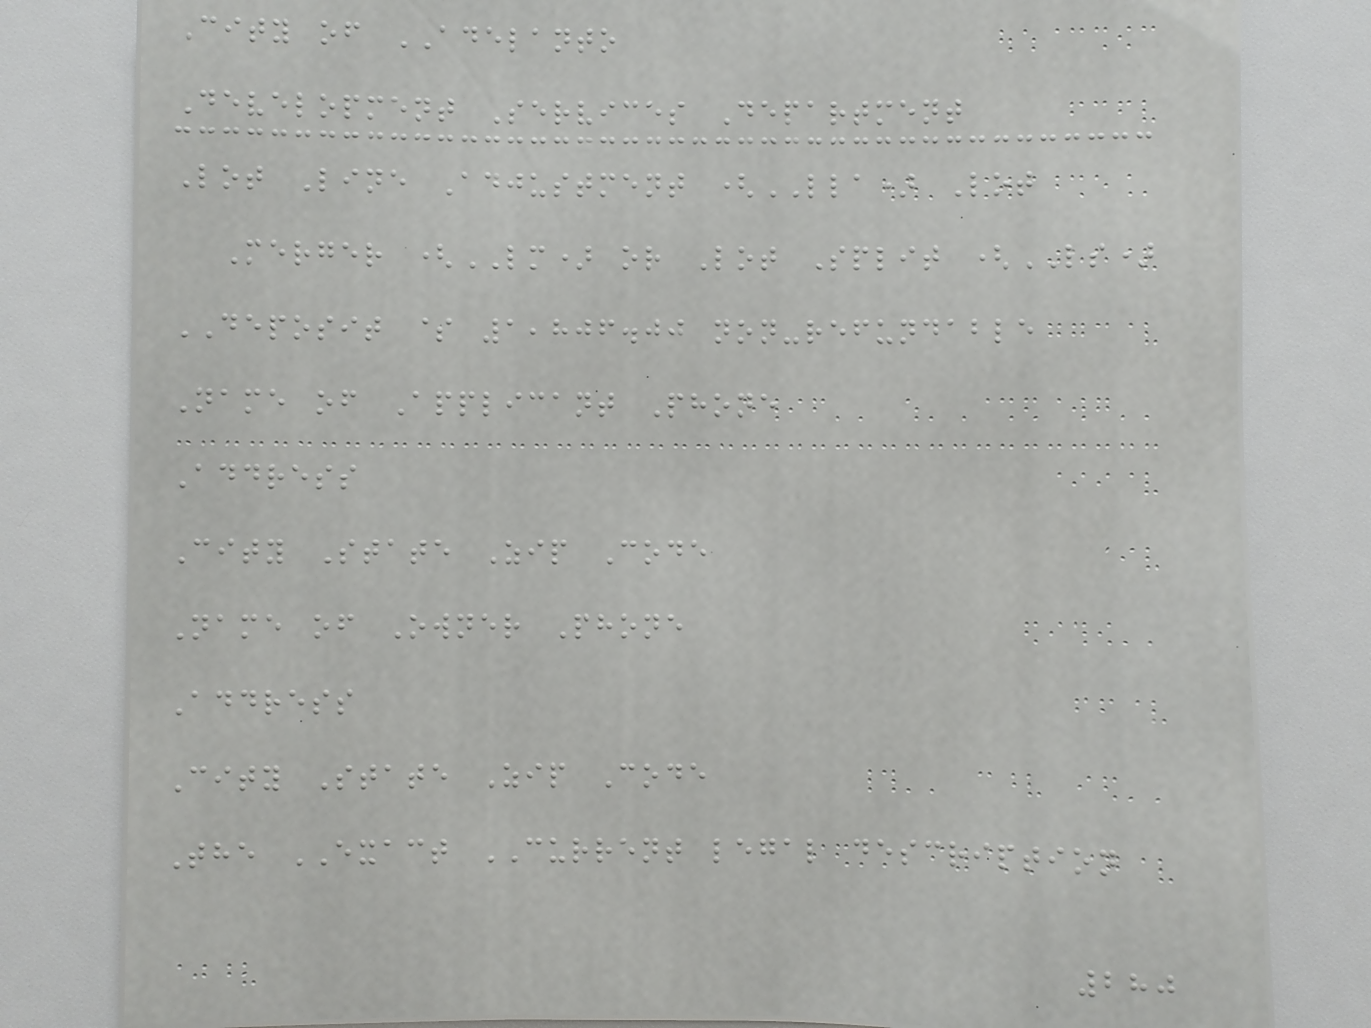City of ADELANTO
Development Services Department
Lot Line Adjustment (LLA) Lot
Merger (LM) or Lot Split (LS)
DEPOSIT $ 1,806.00 non-refundable
Name of Applicant Phone
Address
City State Zip Code
Name of Owner Phone
Address
City State Zip Code
The EXACT CURRENT legal description
280
